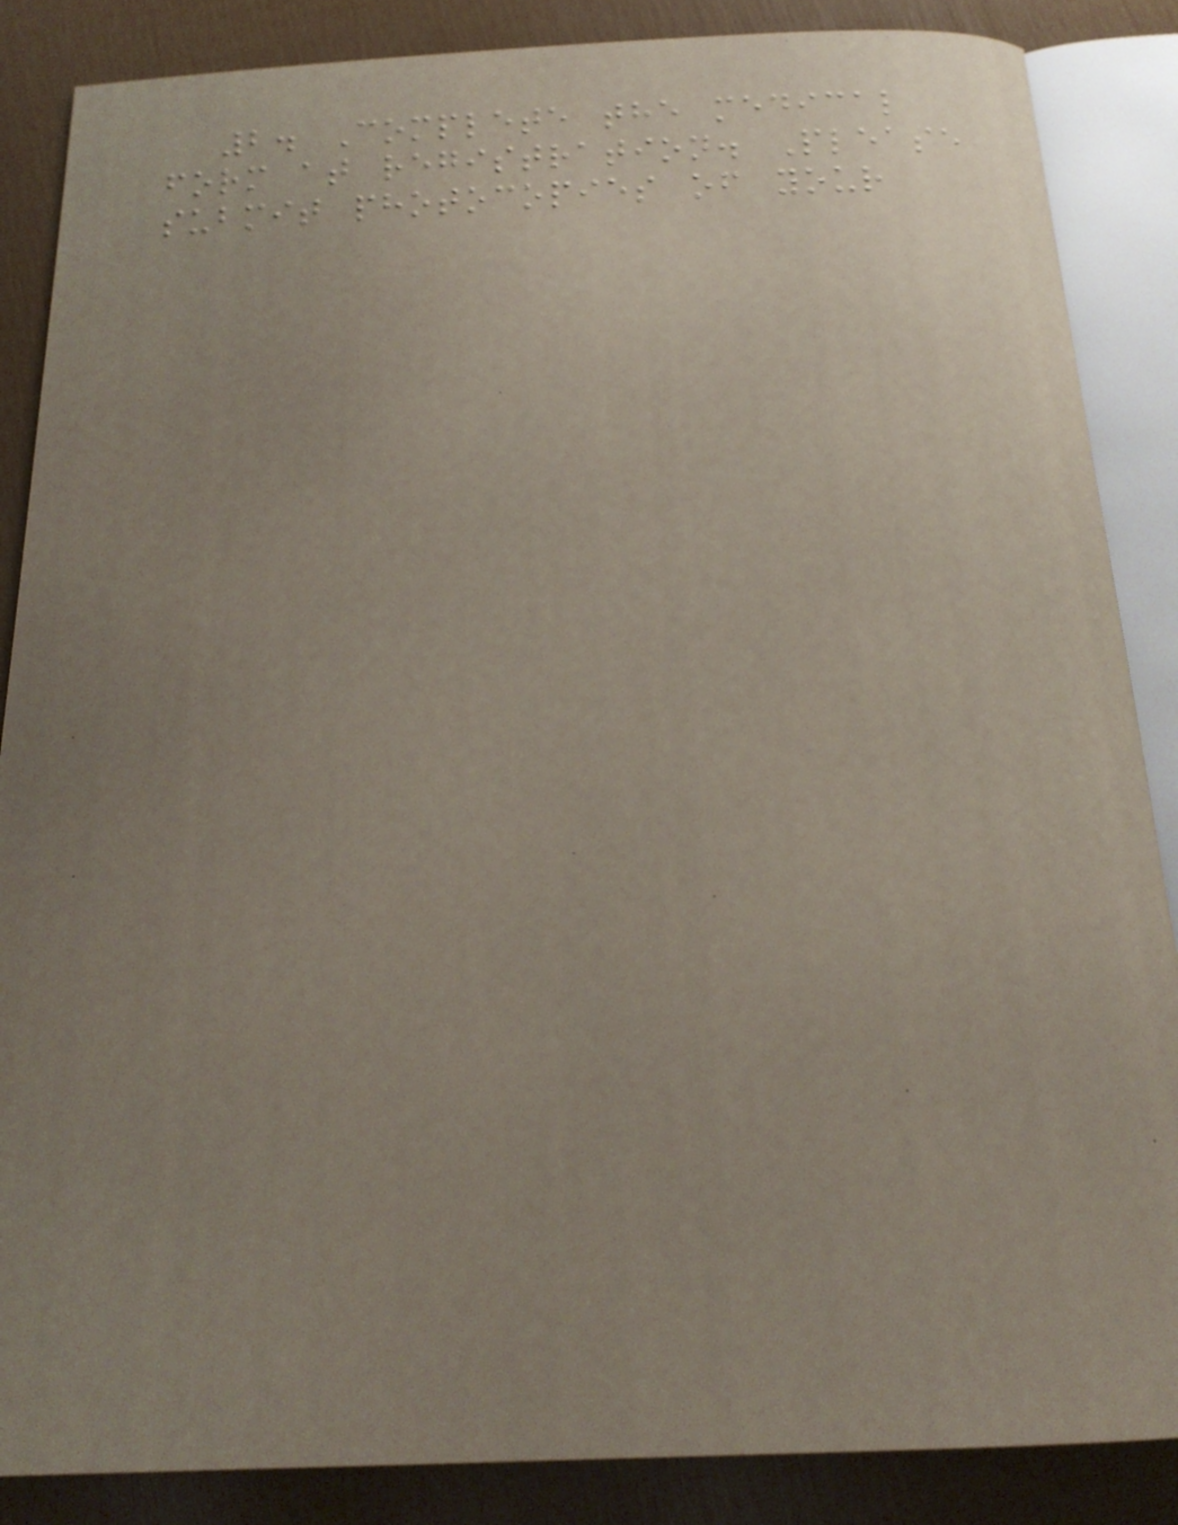2. Complete the medical
form at registration. Please
submit photocopies of your
